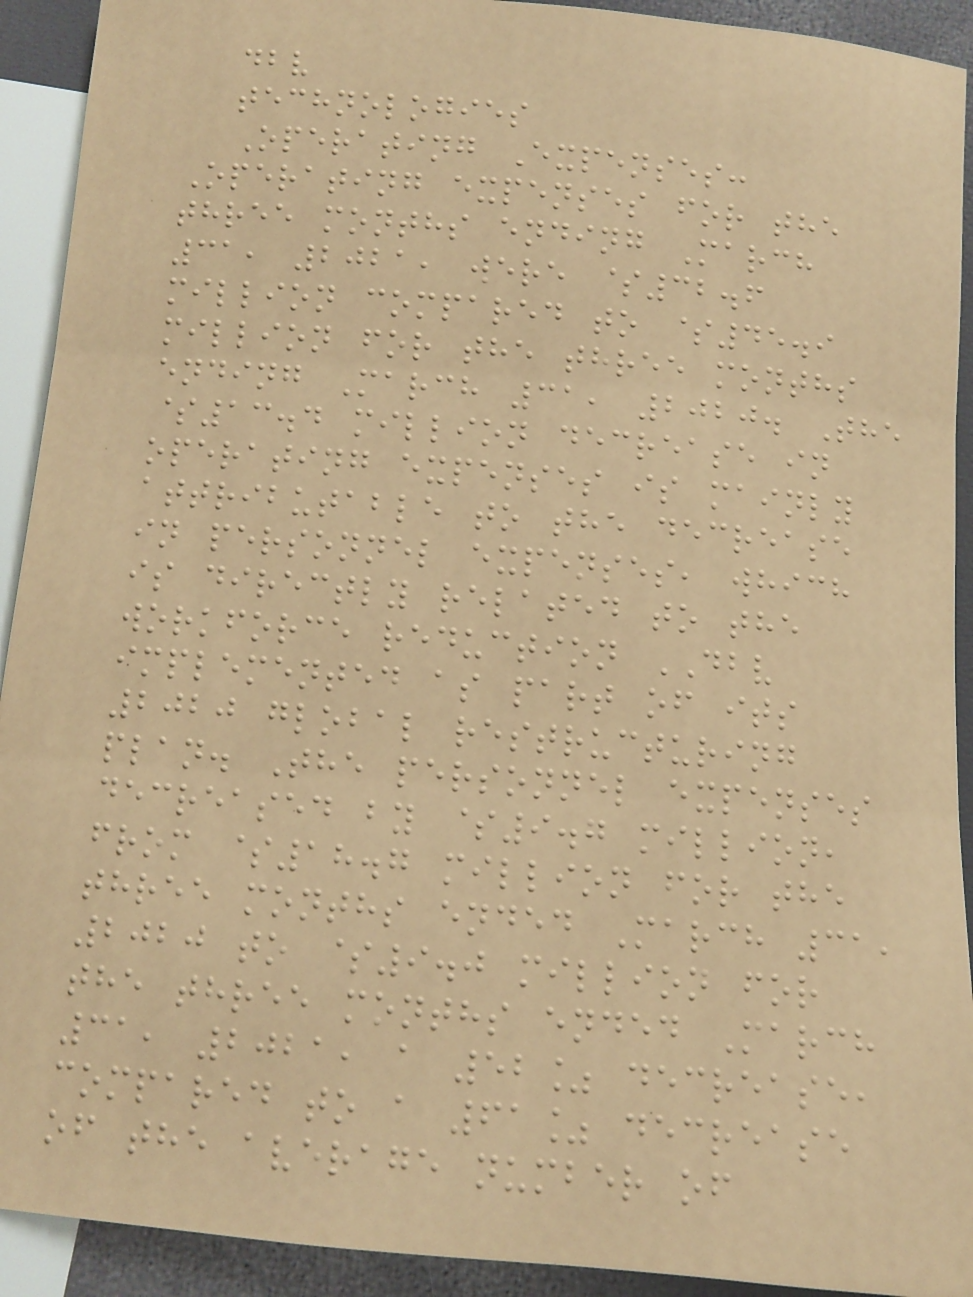dbv
technologies
Operating Expenses:
Operating expenses for the
three months ending March
31, 2021, were $32.6
million compared to $45.9
million for the three months
ending March 31, 2020. The
$13.4 million decrease in
operating expenses is mainly
attributable to the decrease
in personnel expenses, which
is directly related to the
workforce reduction DBV
implemented as part of its
2020 global restructuring
plan. The personnel expenses
decreased by $9.7 million,
from $18.7 million for the
three months ended March 31,
2020 to $9.0 million for
the three months ended March
31, 2021, a 52% decrease,
compared to a 61% decrease
of the average number of
